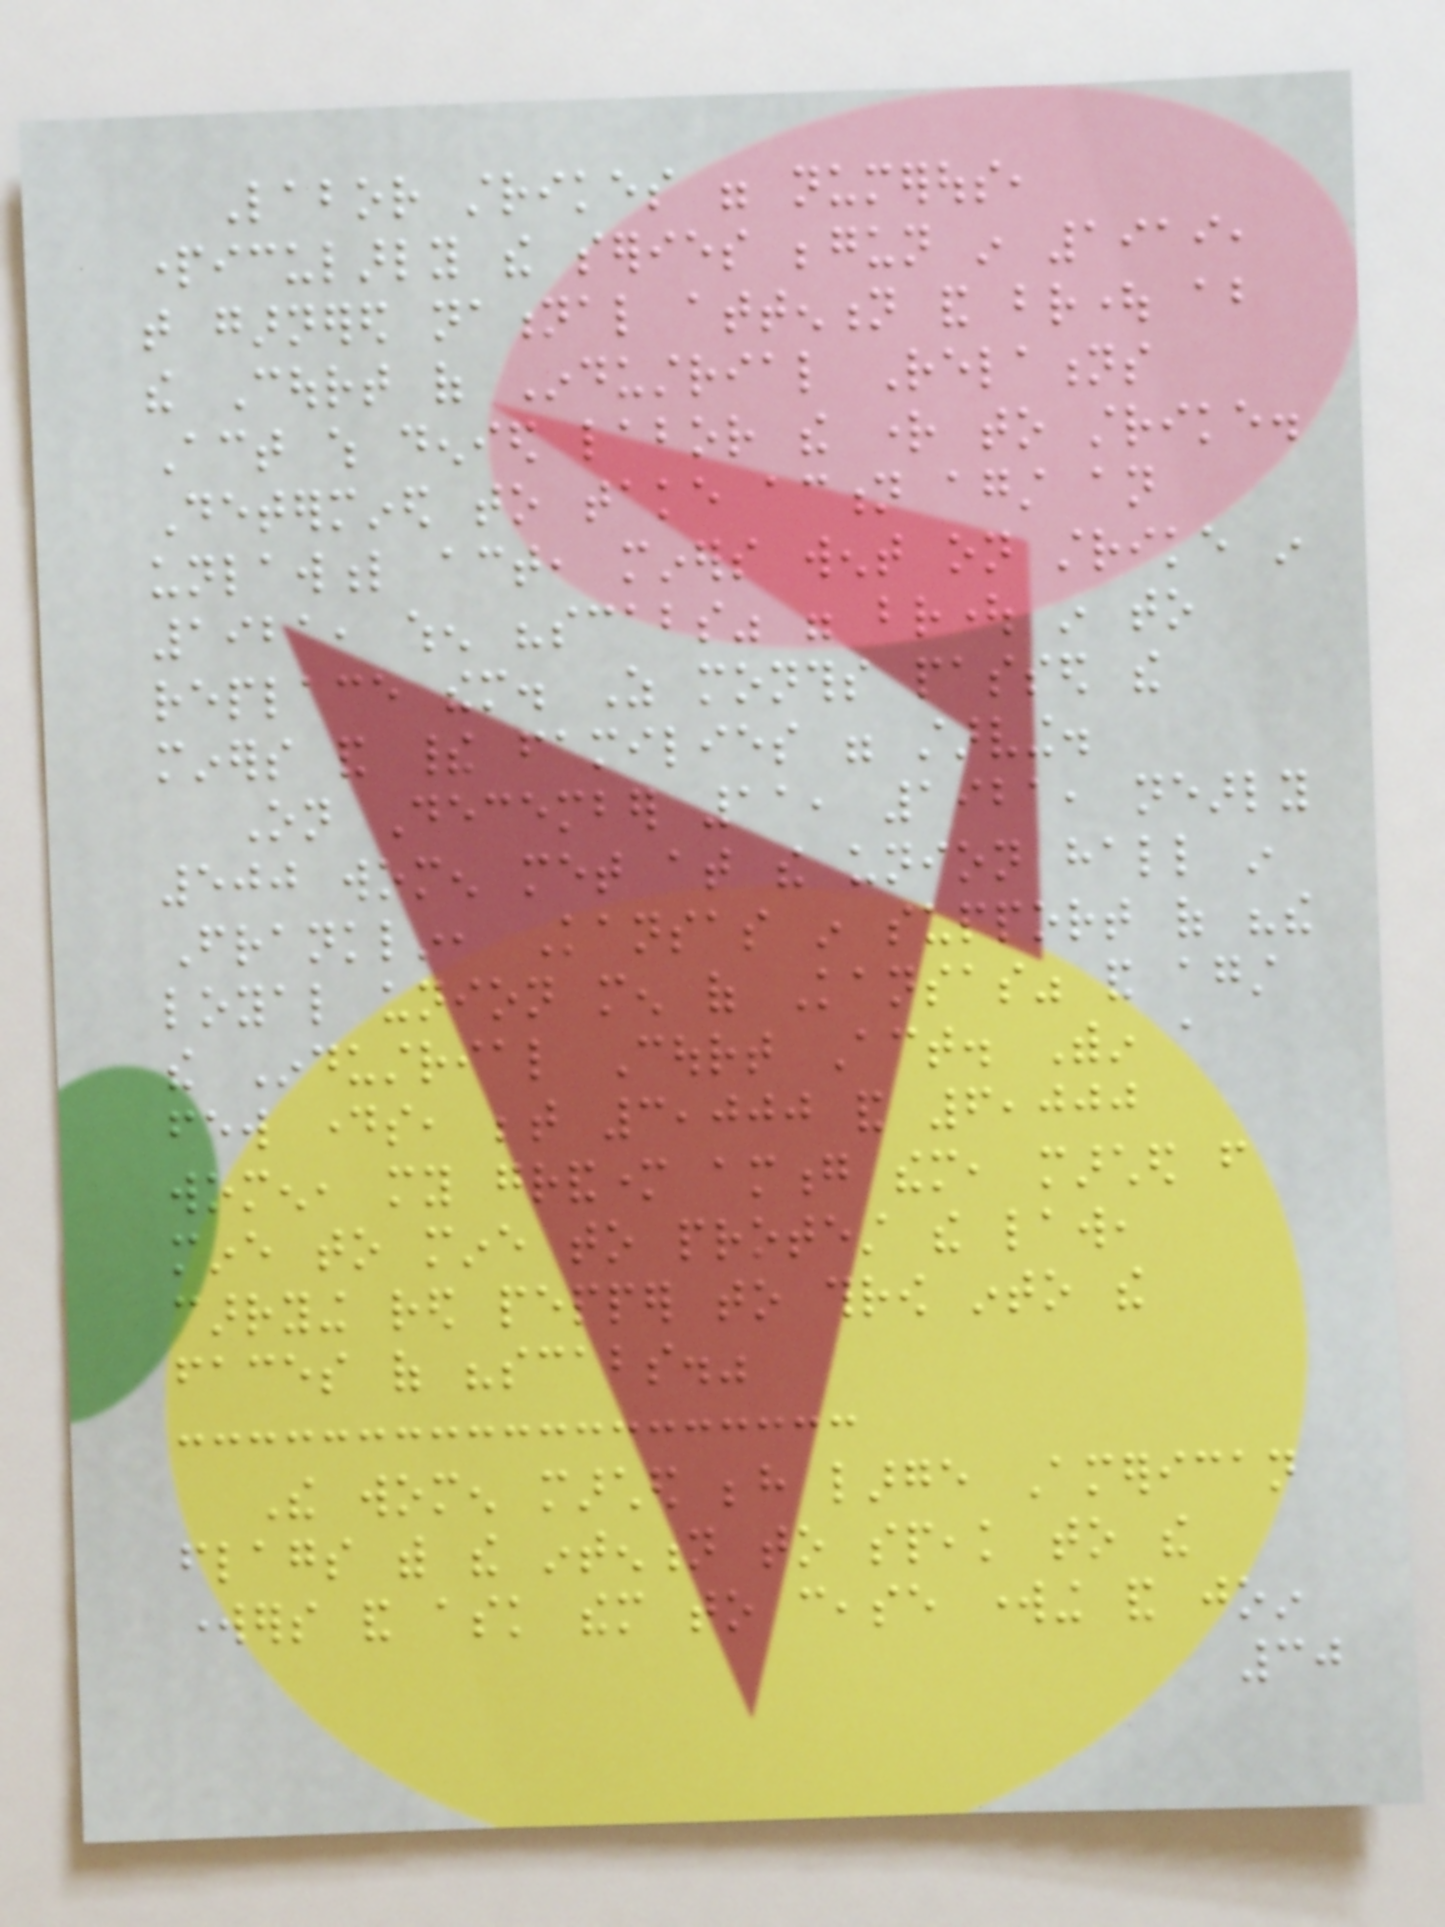Labor strikes were numerous,
particularly the series begun in 1919,
that garnered national attention and brought about
the Court of Industrial Relations
Act which denied labor the right to strike.
Determined to take action against an
unlawful act, miners went on strike in
1921, when "scabs" were brought in to
replace them. As months passed the
miners and their families were starving.
On December 11, 1921, nearly
500 women met at the union hall in
Franklin, Kansas in support of "the
loyal union men of Kansas" and against
the Industrial Court Act. Within a
few days, between 3,000 and 6,000
women, my grandmother among them, marched from
mine to mine to protest the law,
carrying red pepper to throw into the
faces of "scabs."
The women marched behind large American
flags with the intention to speak to the
workers and ask them to cease working and join
30
